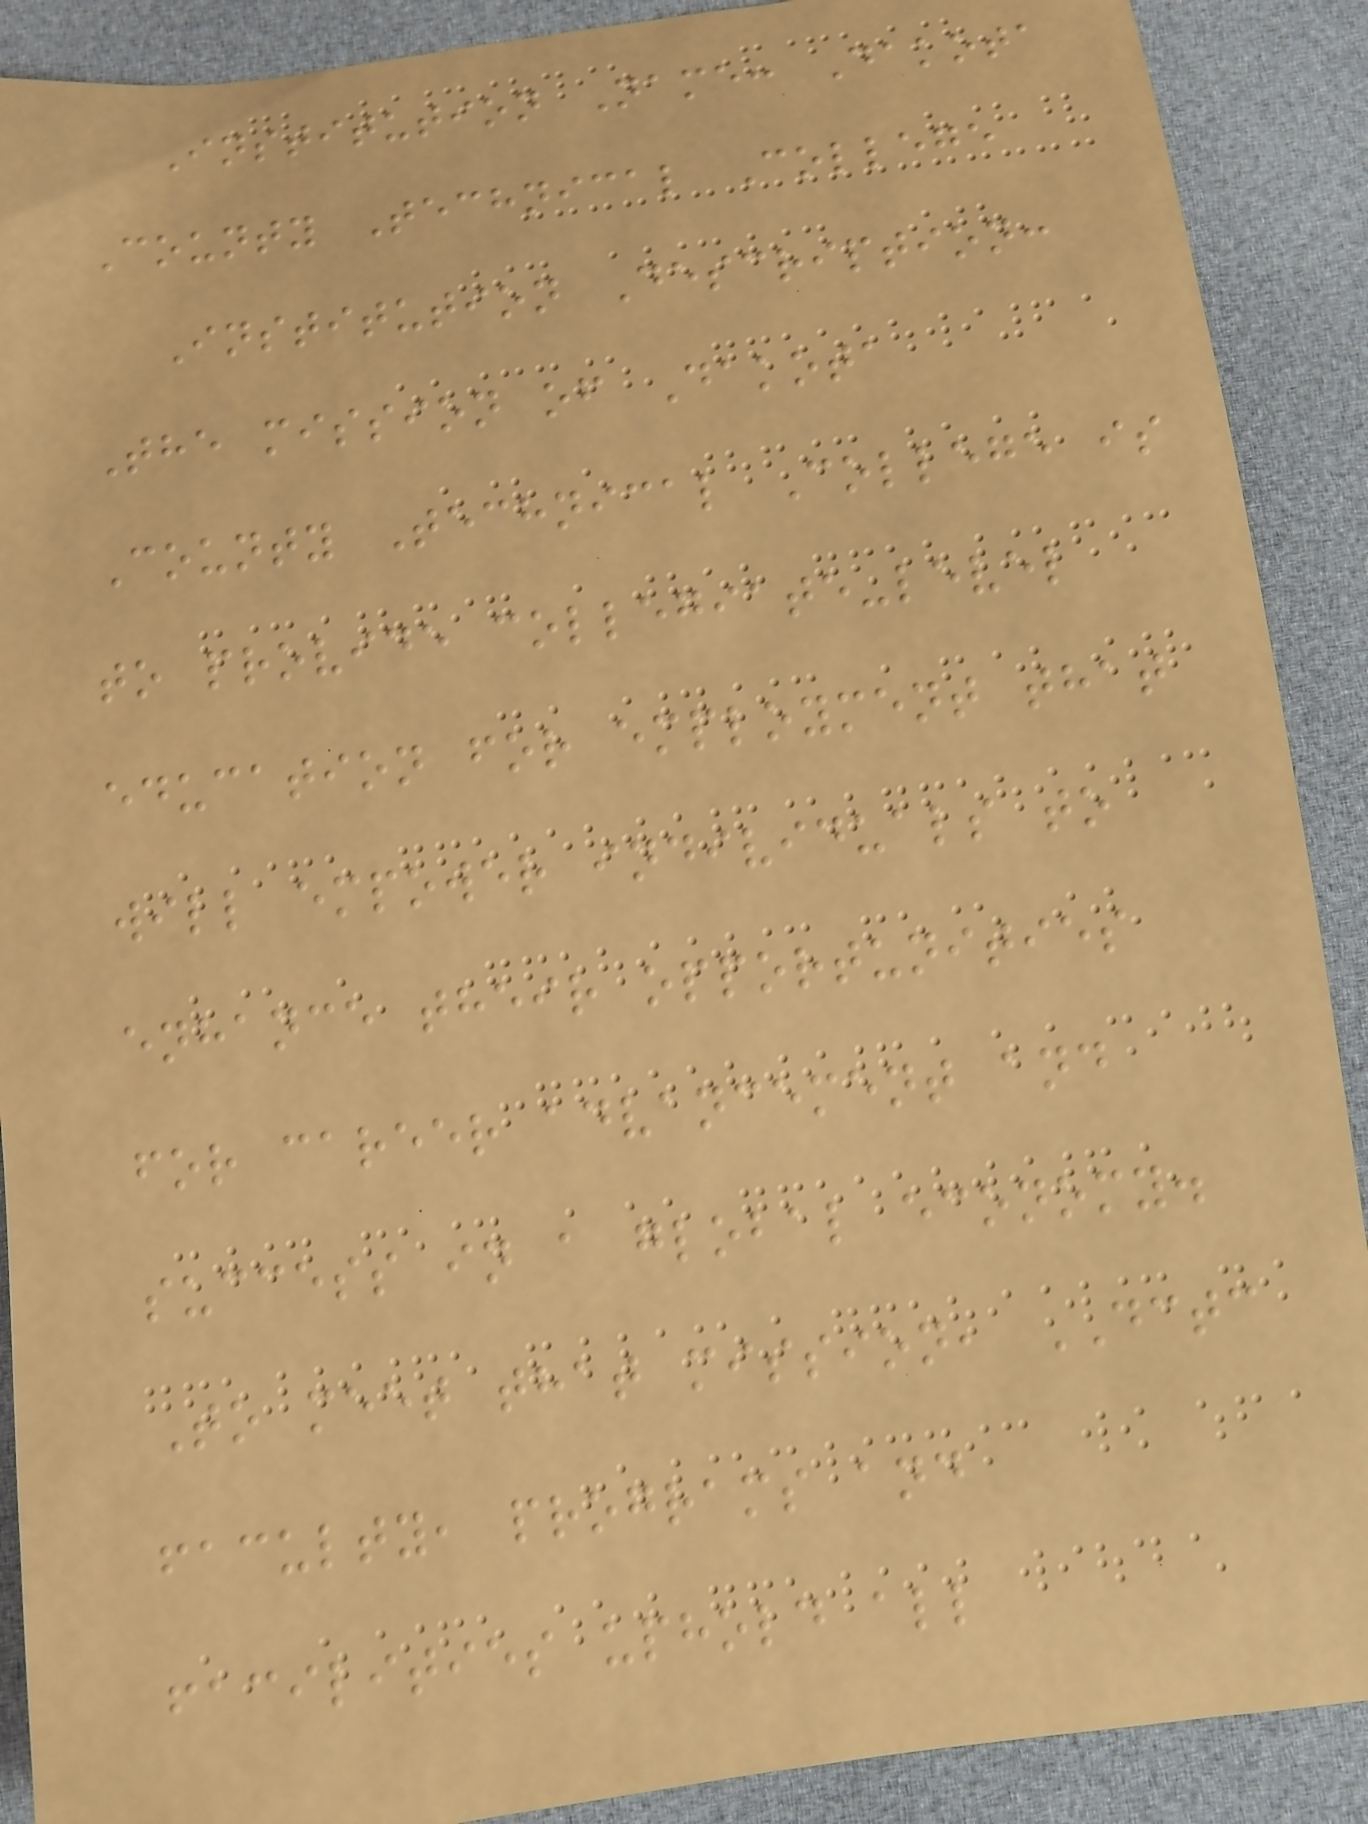Institution Name: Dakota
County Technical College
Institution Description:
The mission of Dakota
County Technical College is
to provide collegiate-level
education for employment that
will empower individuals to
enhance their opportunities
for career advancement and
success in a global economy.
To meet that mission, DCTC
faculty, programs and
facilities uphold all
